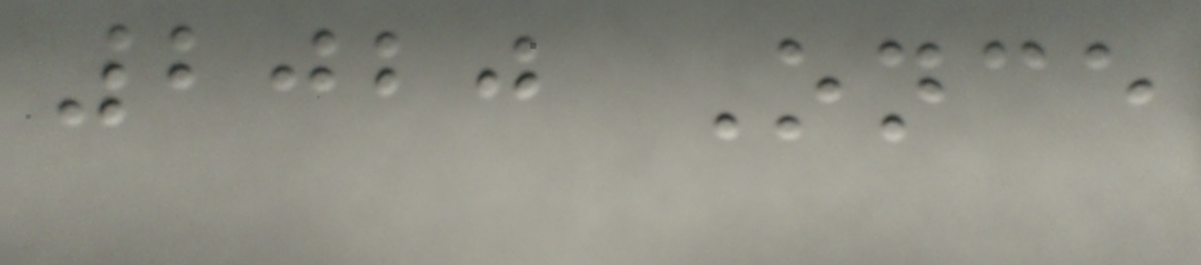2020 Once
